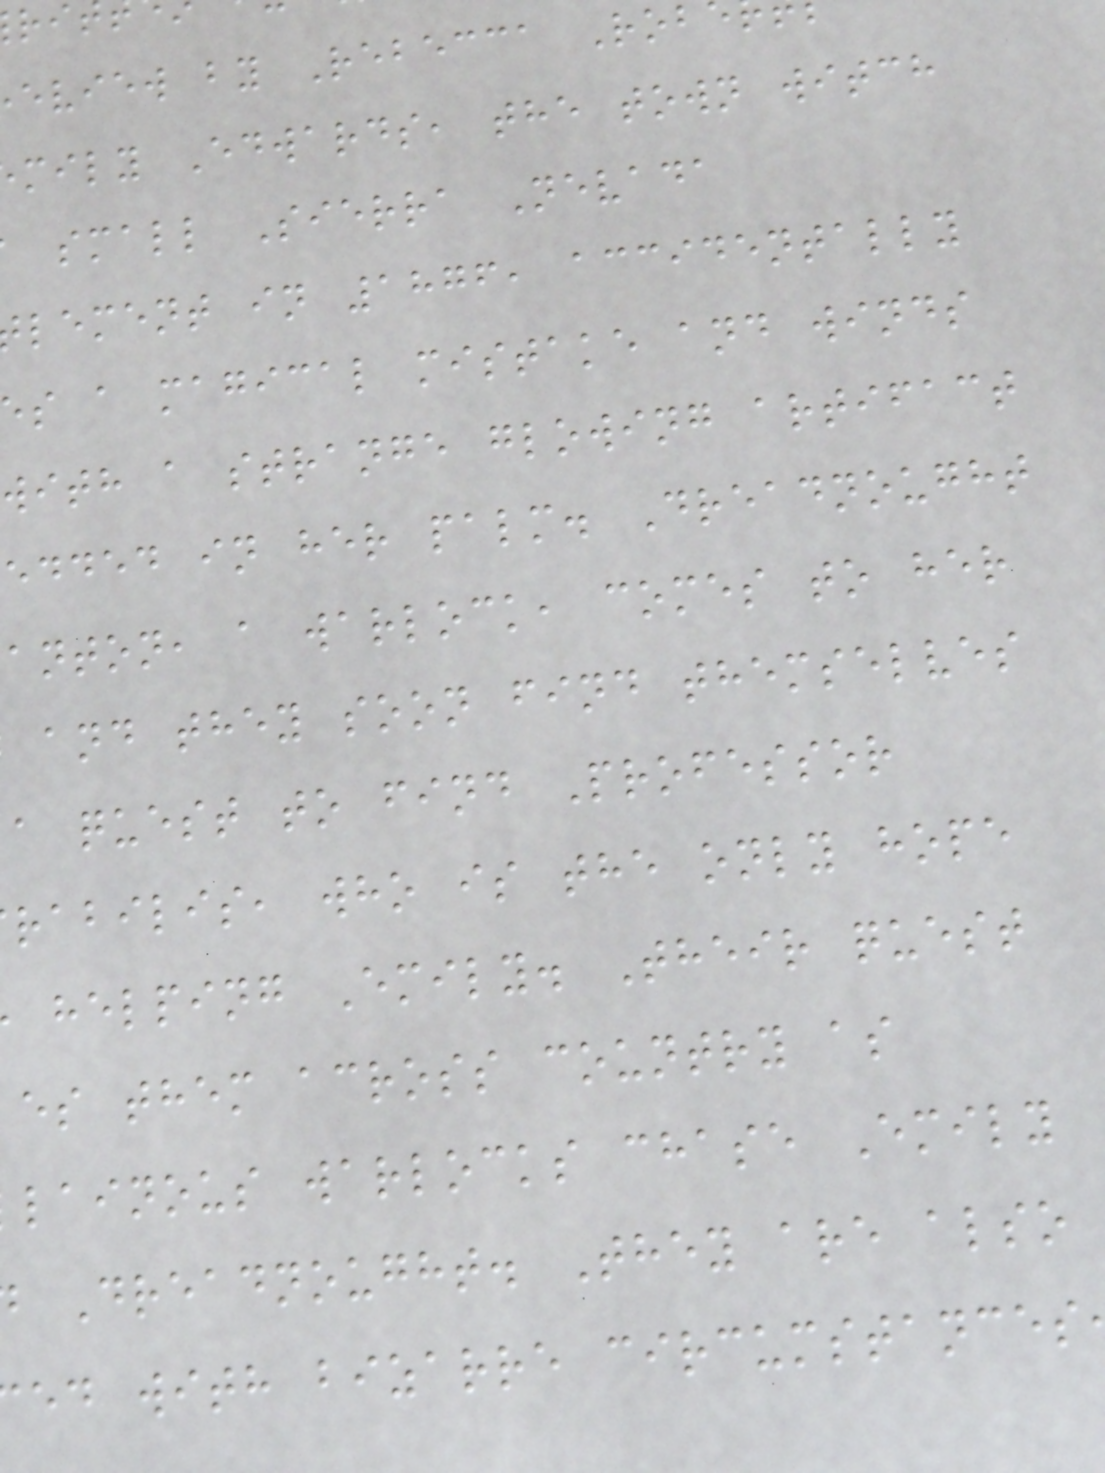eview by Rebecca Rob
mily Edwards, the town witch
small Sierra Nevada
lement in 1876, accidentally
es a magical mistake and winds
with a strange glowing artifact
edded in her palm. Dreadnought
anton, a warlock, comes to her
and they soon find themselves
a quest to find Professor
rabilis, who is the only hope
helping Emily. Their quest
es them across country as
lainous warlocks chase Emily
Dreadnought. They are also
ed with bizarre circumstances
